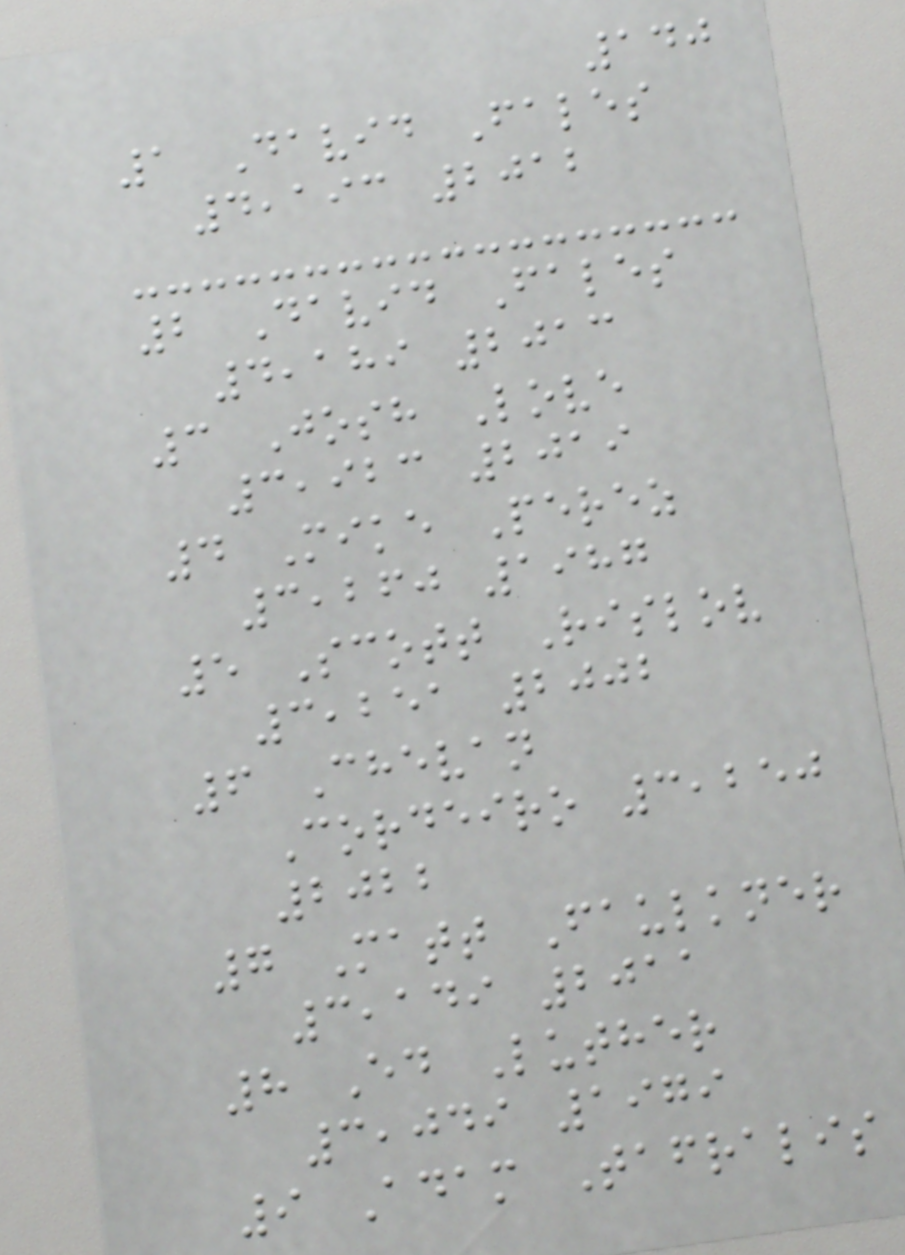140
1 David Fales
4,193 2012
2 David Fales
4,189 2013
3 Josh Love
3,923 2019
4 Mike Perez
3,260 1987
5 Scott Rislov
3,251 2002
6 Chevan
Cordeiro 3,250
2022
7 Matt Faulkner
3,149 2011
8 Ed Luther
3,049 1979
9 Adam Tafralis
